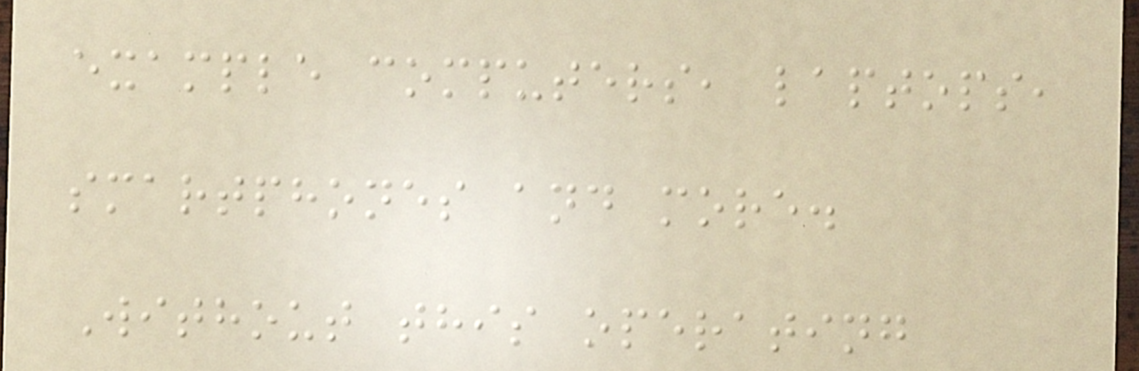example computers, laptops,
smartphones and more.
Without this operating
